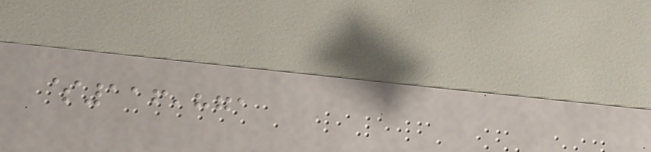$116,871
